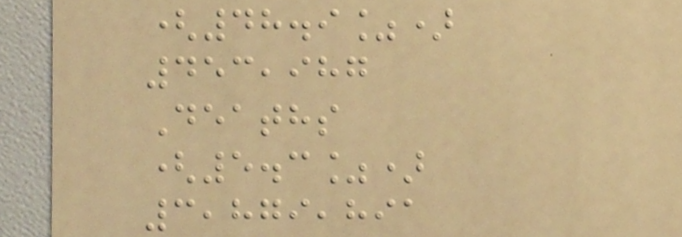(48.9%)
453,987
Deaths
(5.3%)
3,879,891
